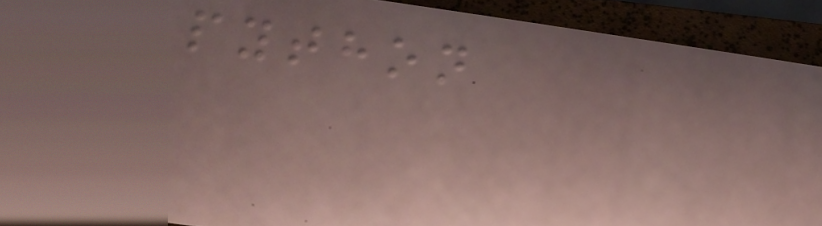python
